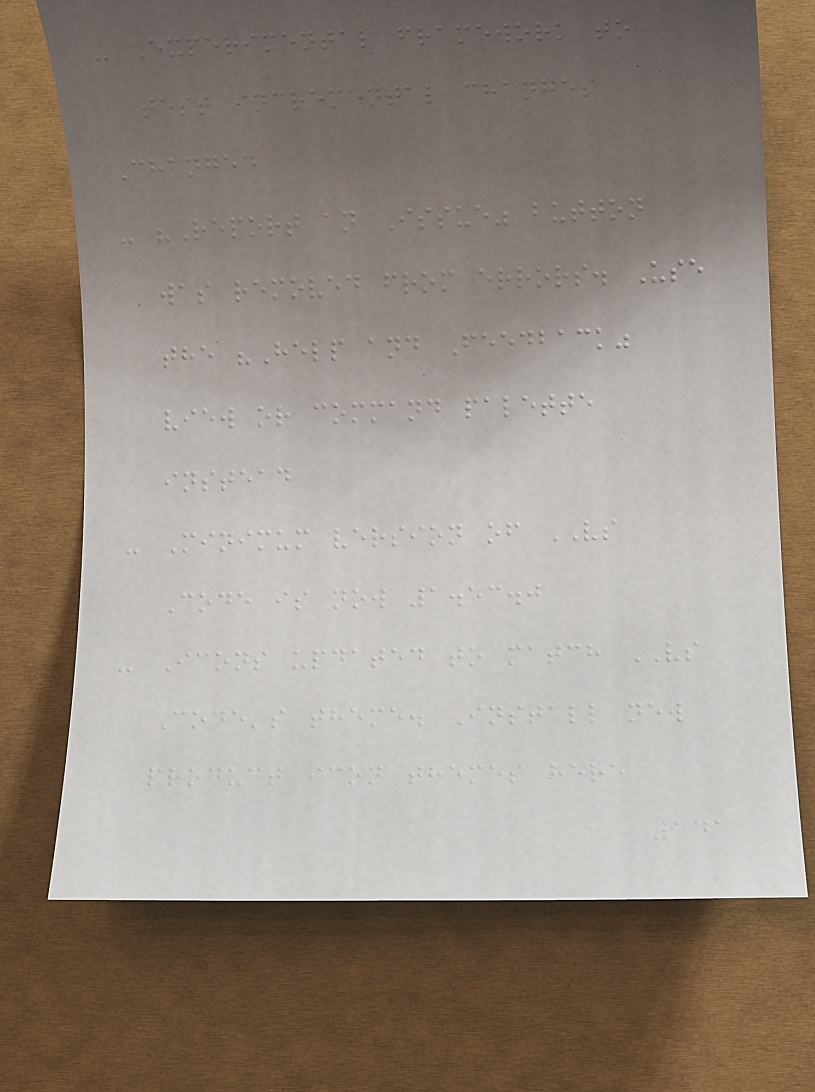- Experimental framework to
test incremental changes
Changed
- "Report an Issue" button
was removed from errors. Use
the "Help and Feedback"
view or command palette
instead
- Minimum version of VS
Code is now 1.53.0
- Icons updated to match VS
Code's theme. Install new
product icon themes here
141
